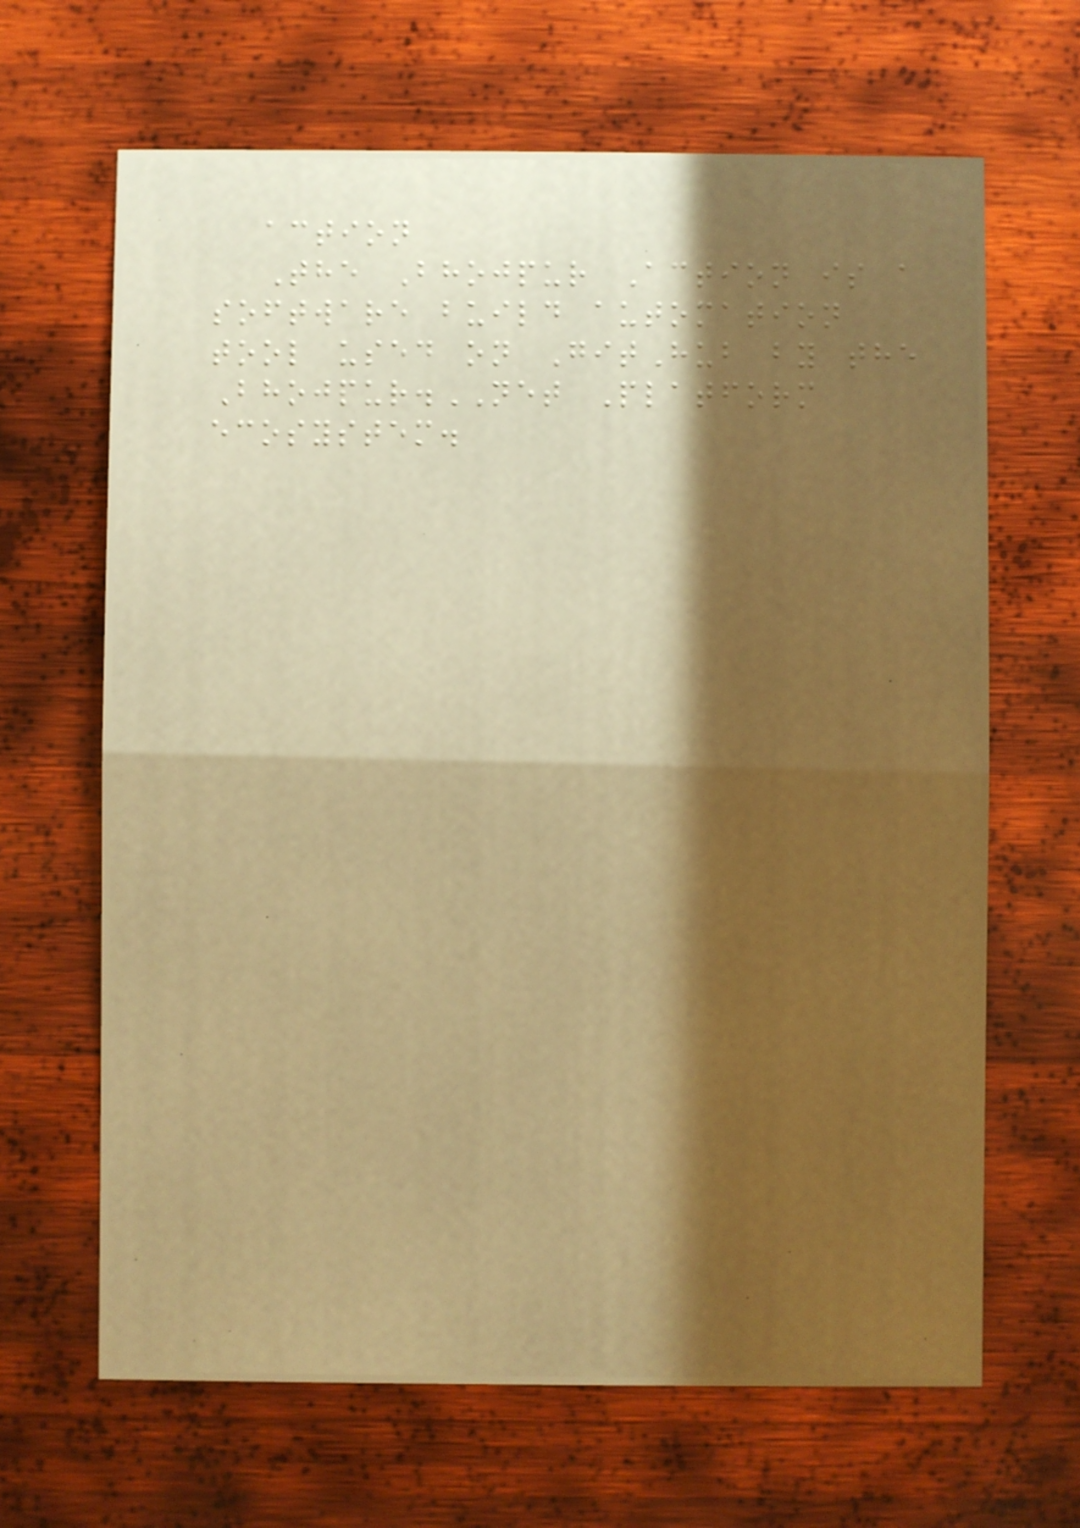action
The Bhojpur Action is a
software build automation
tool used on GitHub by the
Bhojpur.NET Platform
ecosystem.
